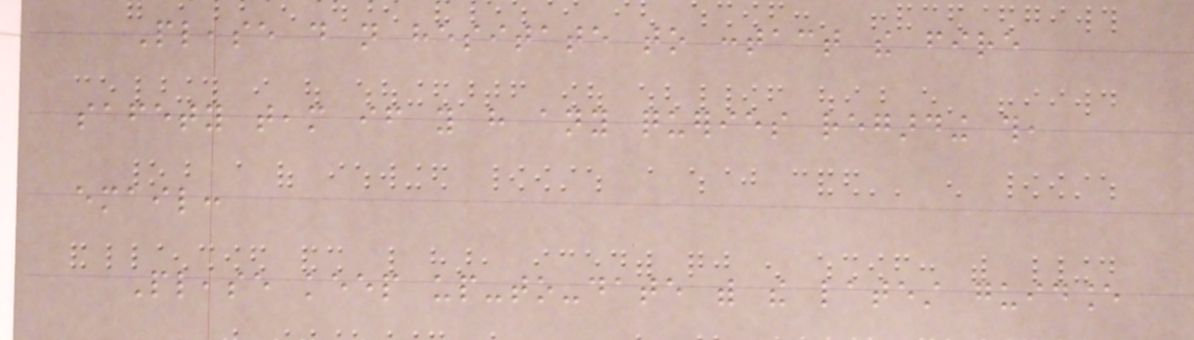Please do not hesitate to contact the fire
safety team if you have any queries regarding this,
email:
Please keep up-to-date with the latest guidance
